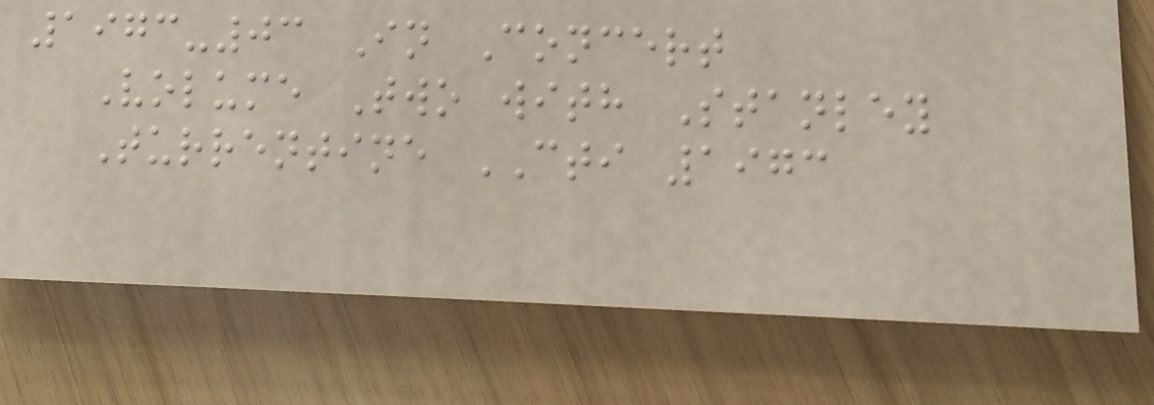1973-03 In Concert
Volume Two with Stanley
Turrentine CTI 1973
